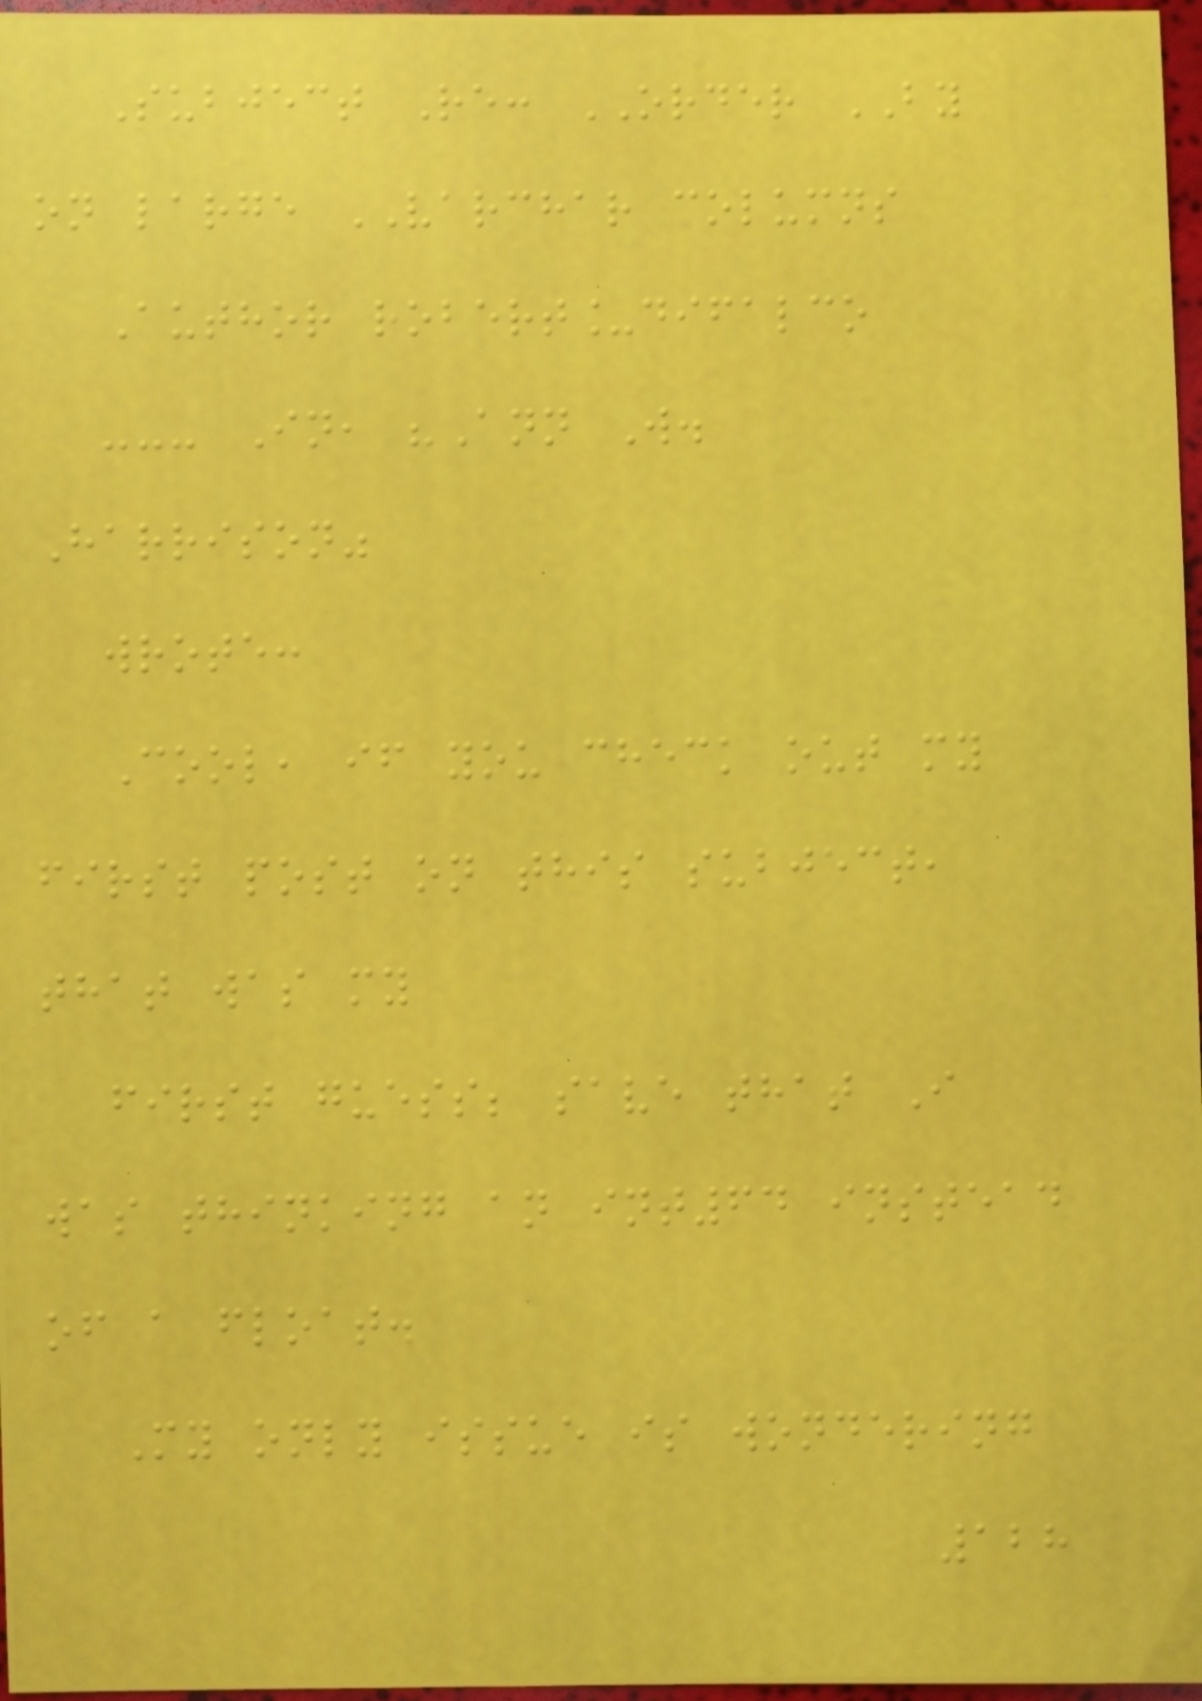Subject Re: ORDER BY
on large VARCHAR columns
Author robert_difalco
--- In, "Ann W.
Harrison"
wrote:
Cool, if you check out my
first post on this subject,
that was my
first guess; save that I
was thinking an int64 instead
of a float.
My only issue is wondering
128
